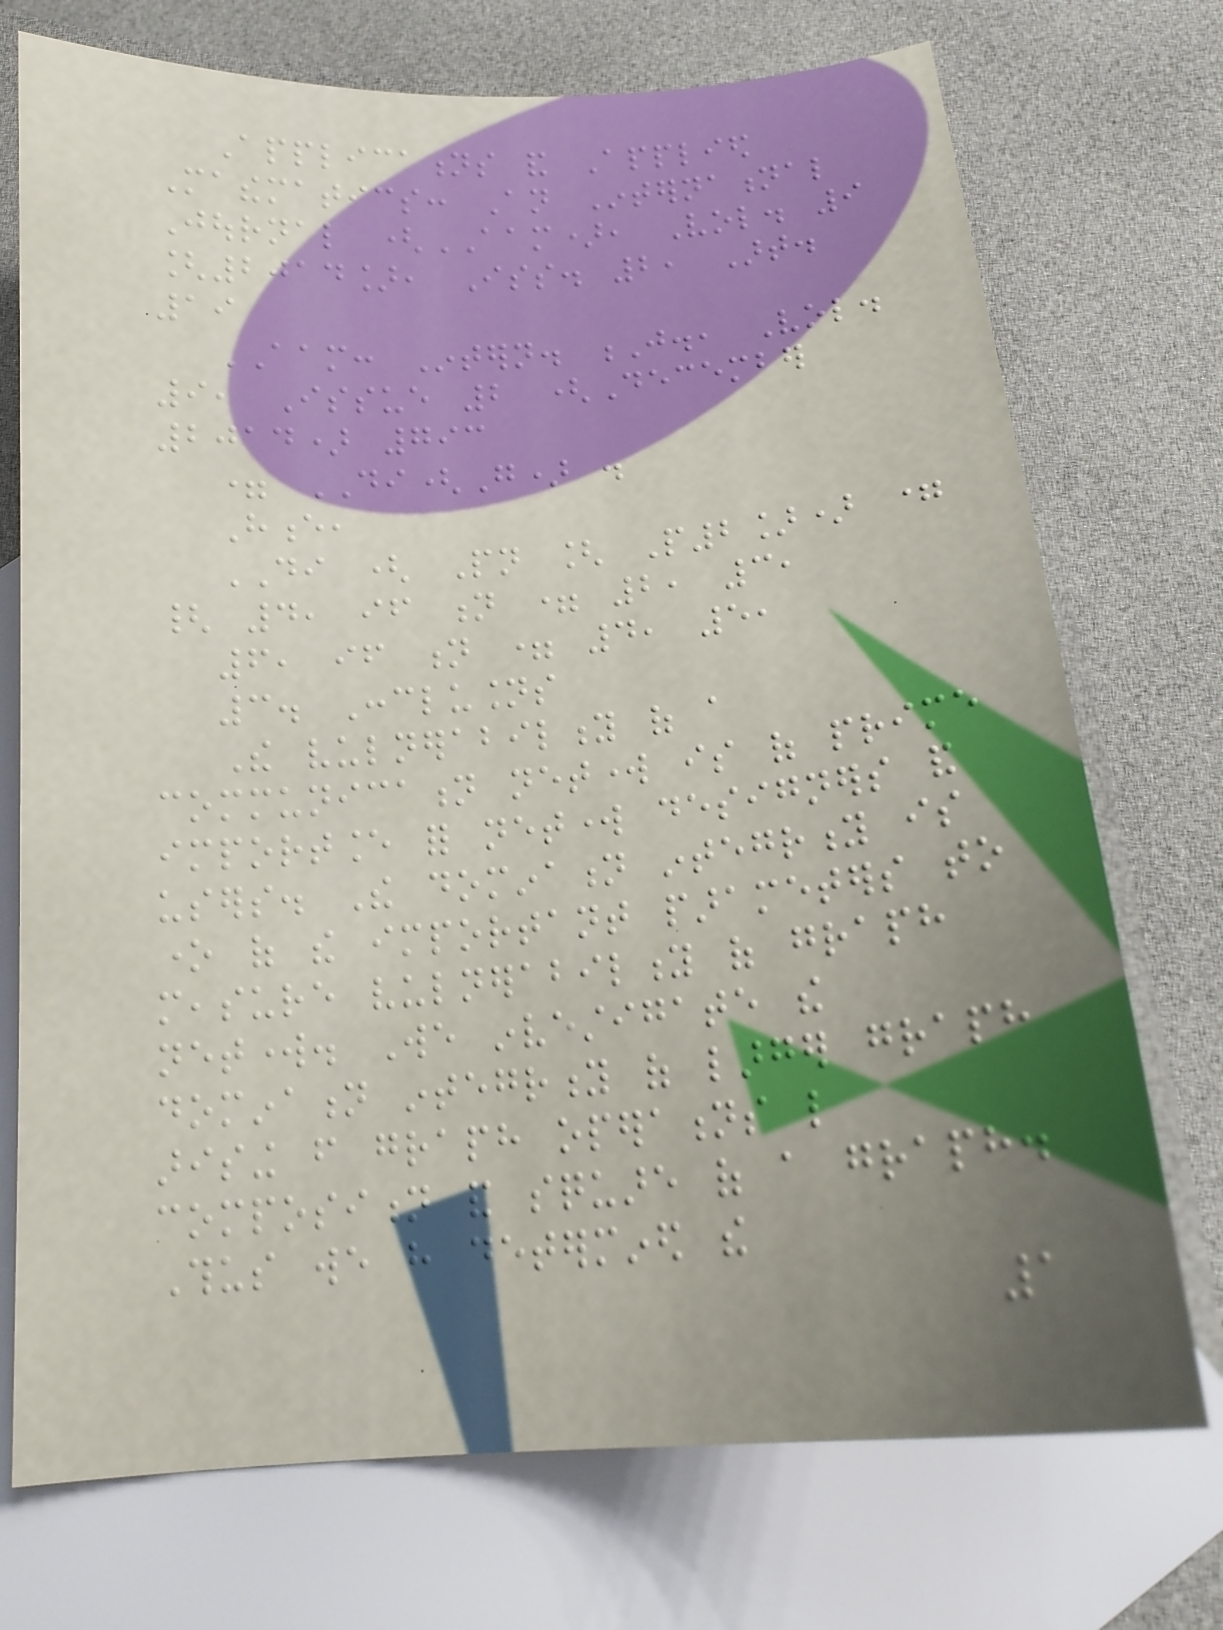Applications and Applied
Mathematics: An International
Journal (AAM), Vol. 9
[2014], Iss. 2, Art.
19
AAM: Intern. J., Vol.
9, Issue 2 (December
2014) 793
= DI(G) .
Hence,
DI ( Pn [ P2]) =
{ 4, if n = 2, 3,
6, if n = 4, 5,
3. Conclusions
The vulnerability of a
communication network is of prime
importance for network designers and
users. The domination integrity is
one of the important parameters to
measure vulnerability of graph
network. We investigate the
domination integrity of larger graph
arising from graph operations like
composition and square of a graph.
Thus we have determined the
1
